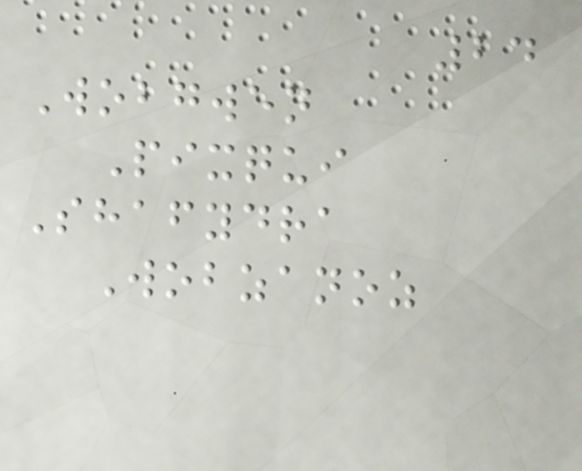24
Wobgwen
Pixqui
Shafydra
Wobzanoz
